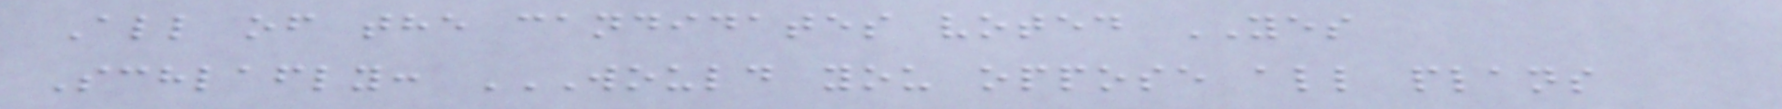All of the candidates voted YES
Schlafly: WOULD YOU OPPOSE ALL PLANS
